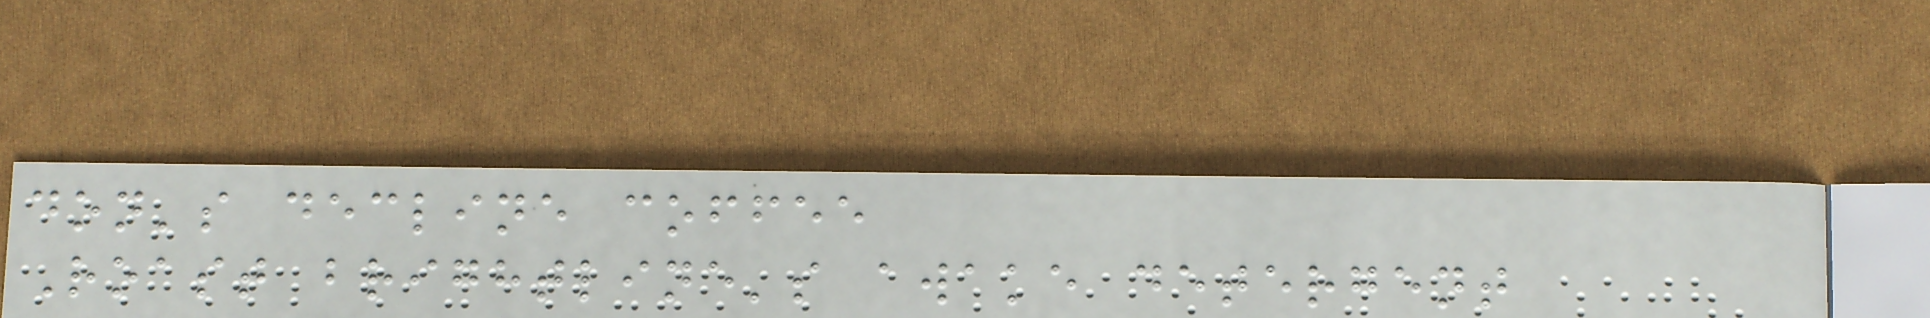don's decline coffee
Roast brightline's awake detergent
